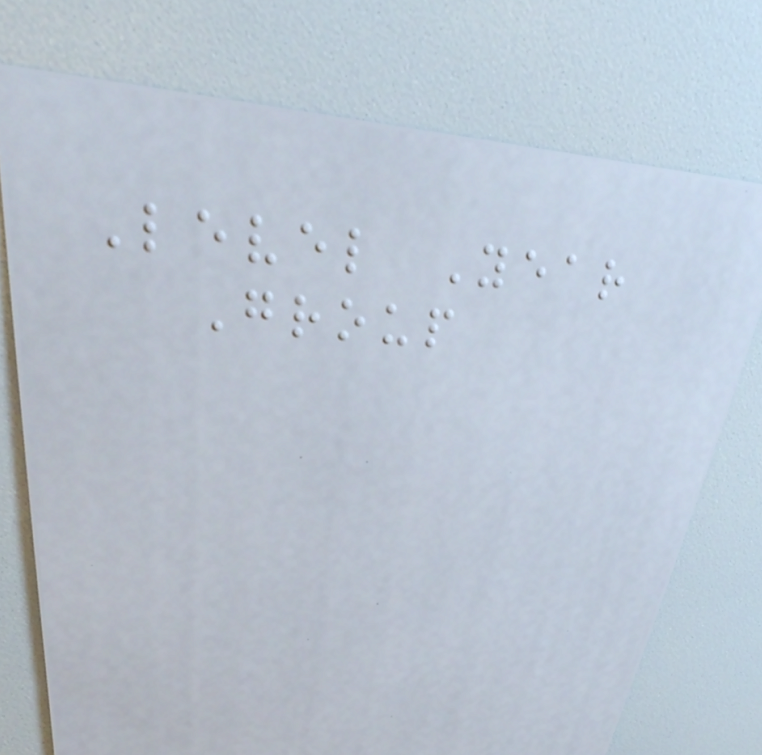Level Year
Group
